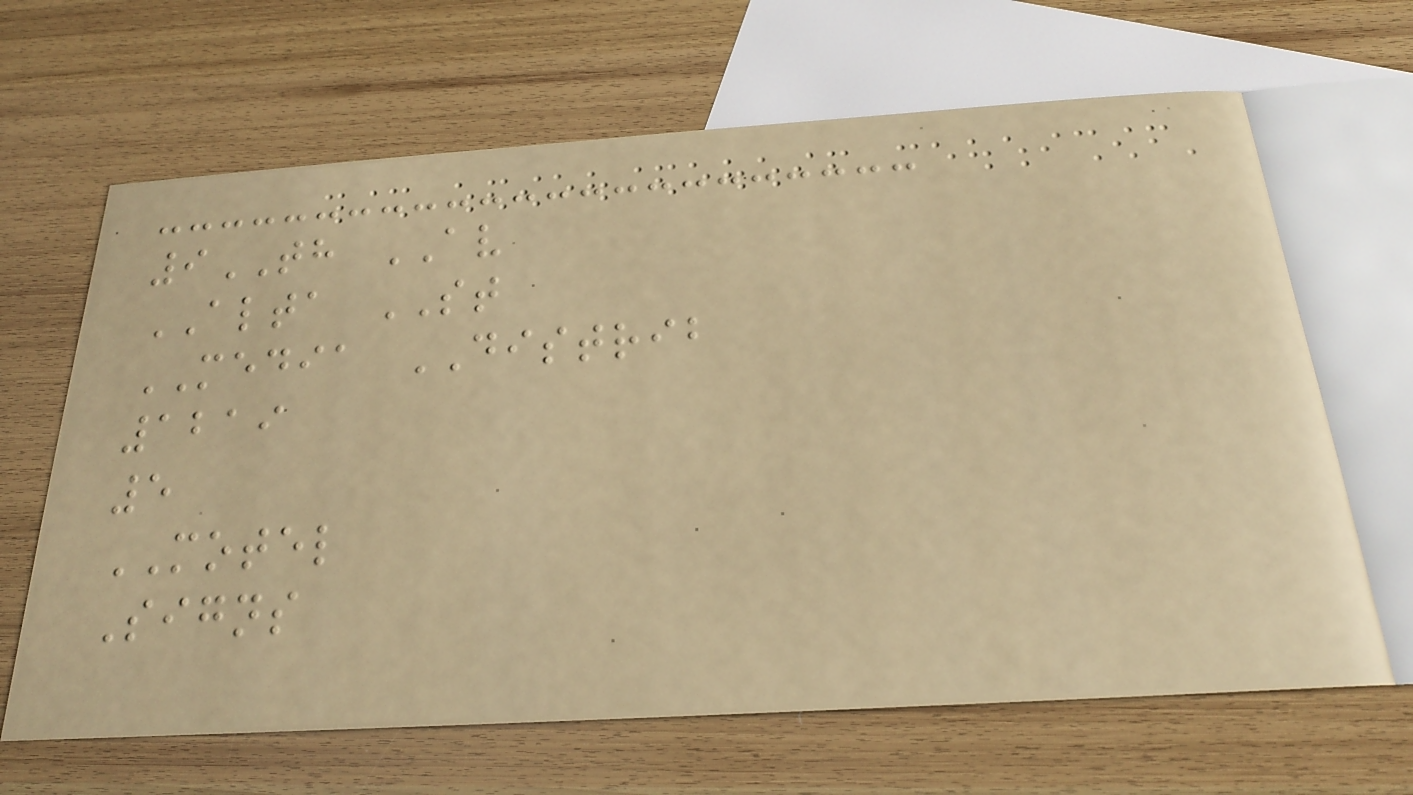9TH AV
ALTA ST
MEDIA DISTRIB
1219
5
MOTEL
Signs
